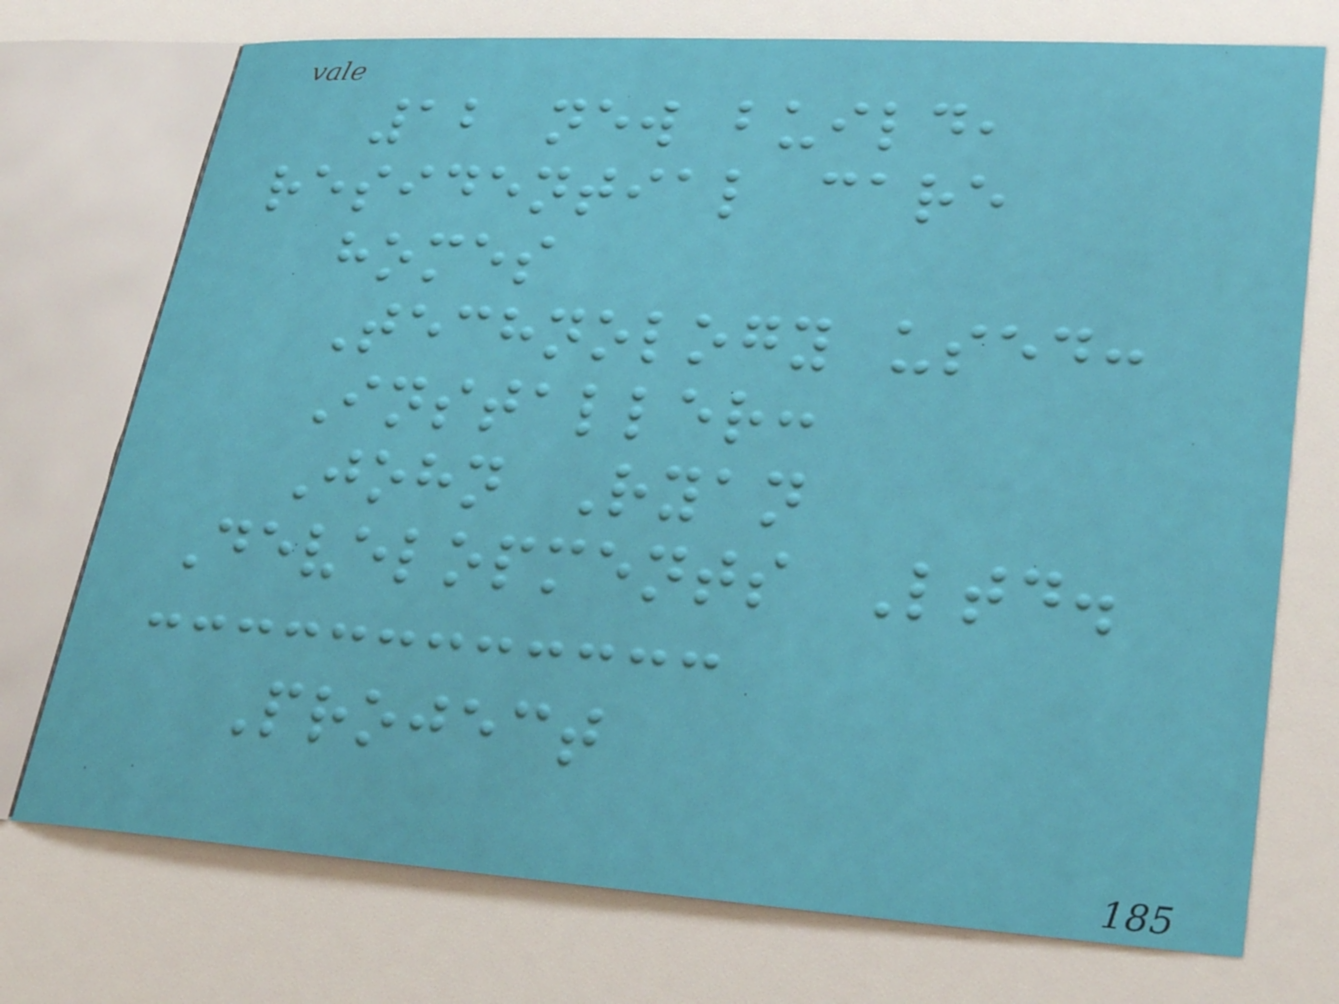12 new build,
residential care
homes
Technology used:
Installer:
John Ryan
Developments Ltd.
Project
